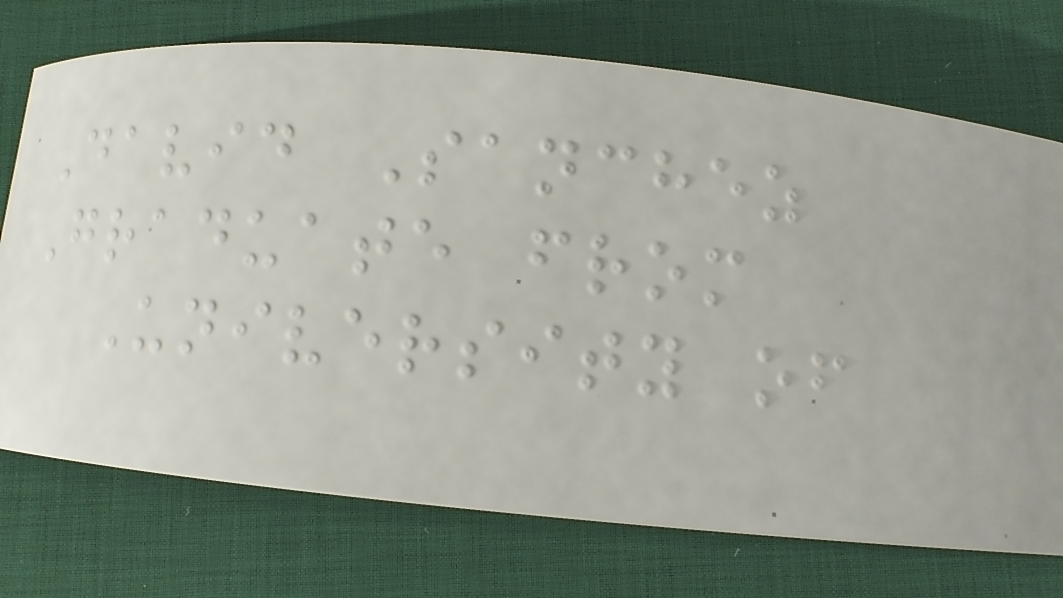David Sanchez
Graduate from
University of
